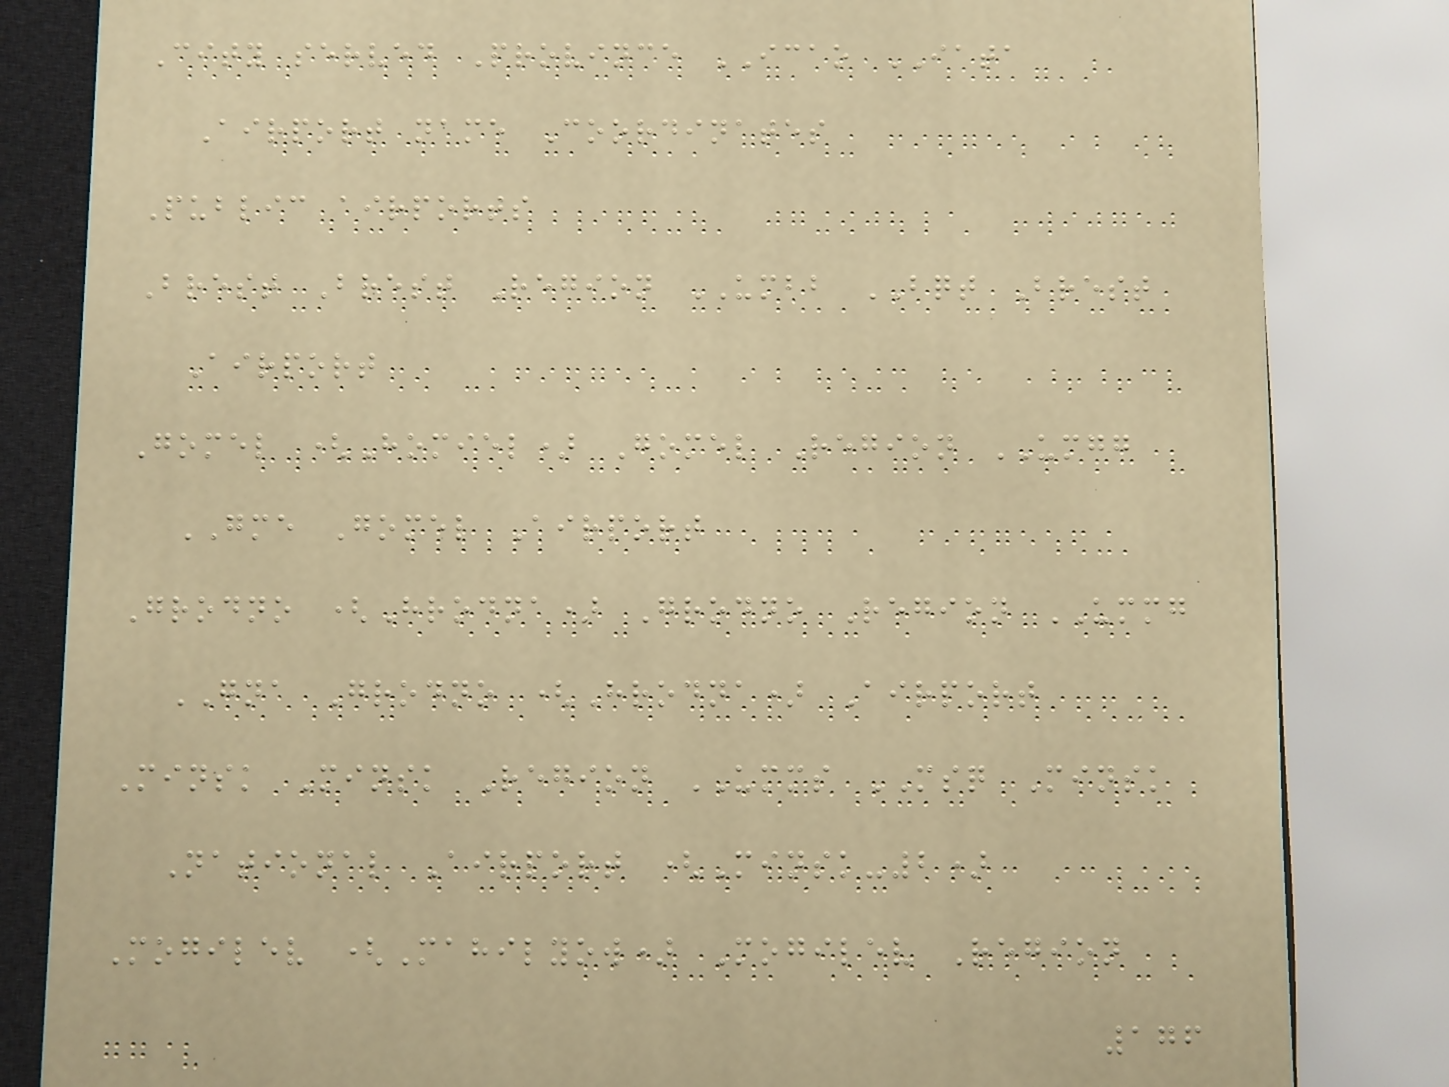City served Province ICAO IATA
Airport name Coordinates
Public airports
Brest Brest Region UMBB BQT Brest
Airport
Gomel (Homiel) Gomel Region UMGG
GME Gomel Airport
Grodno (Hrodna) Grodno Region UMMG
GNA Grodno (Hrodna) Airport
Minsk Minsk Region UMMS MSQ Minsk
National Airport (Minsk-2)
Mogilev (Mahilyow) Mogilev Region
176
